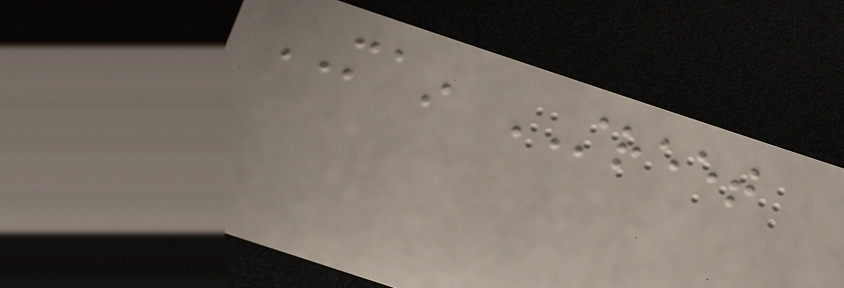MAIN STREET
